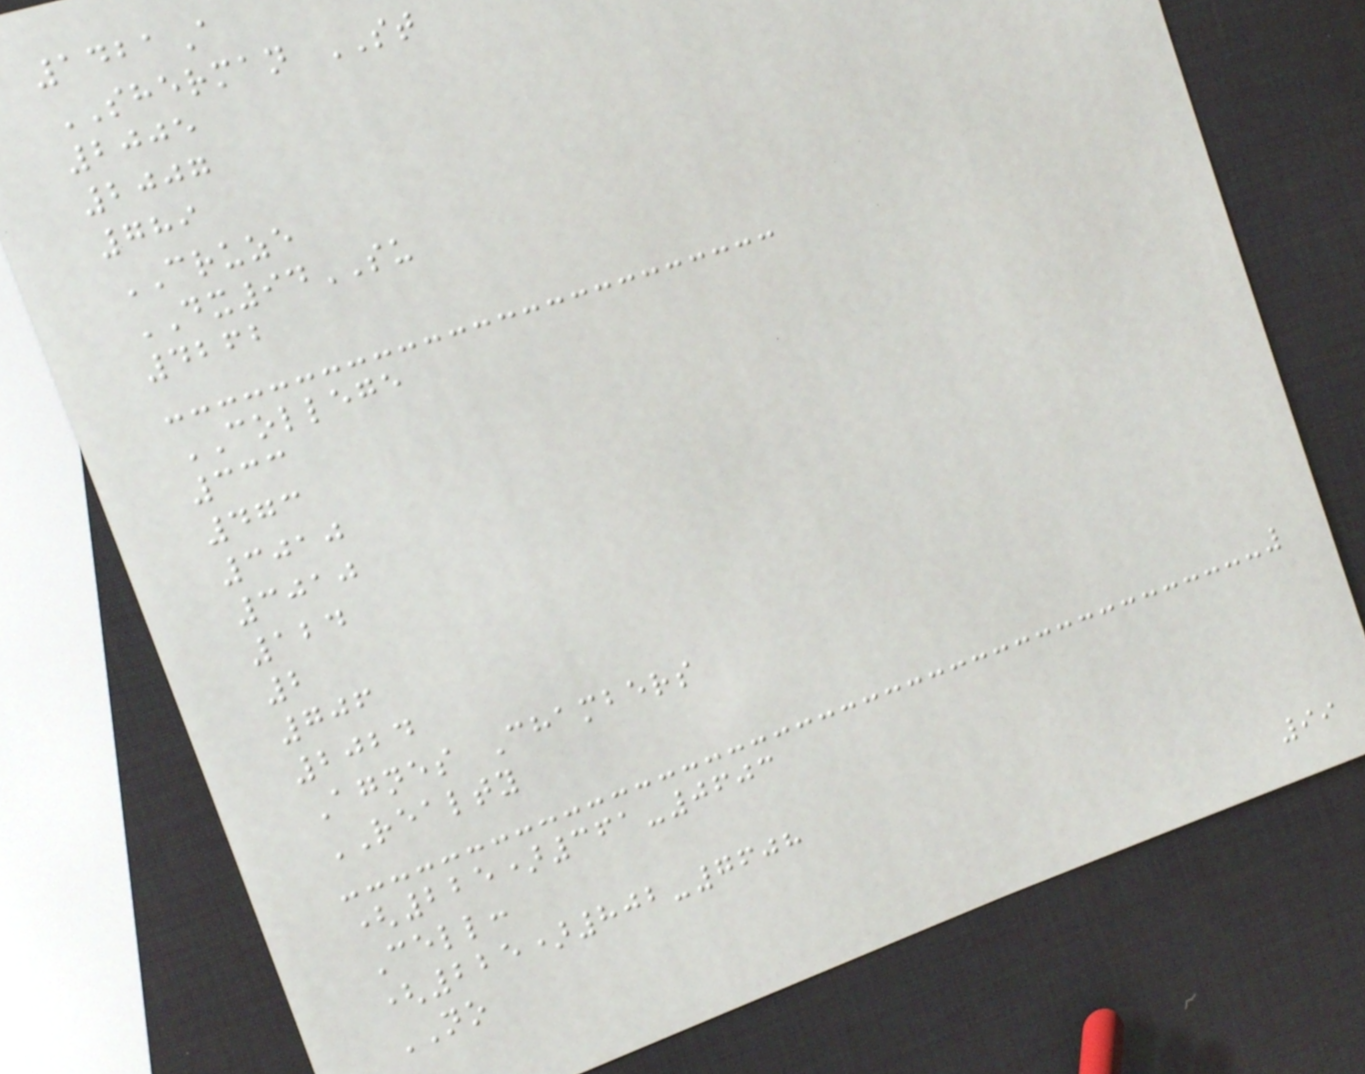1421A
SHERMAN ST
2005
2007
789
CRUZE
DX94SU
4262
COLLEGE
333
473
3010
3010
124
2
706
2024
Agnes Chambers
REALTY
(225)361-0603
Cell:
(225)802-7608
NO
99
